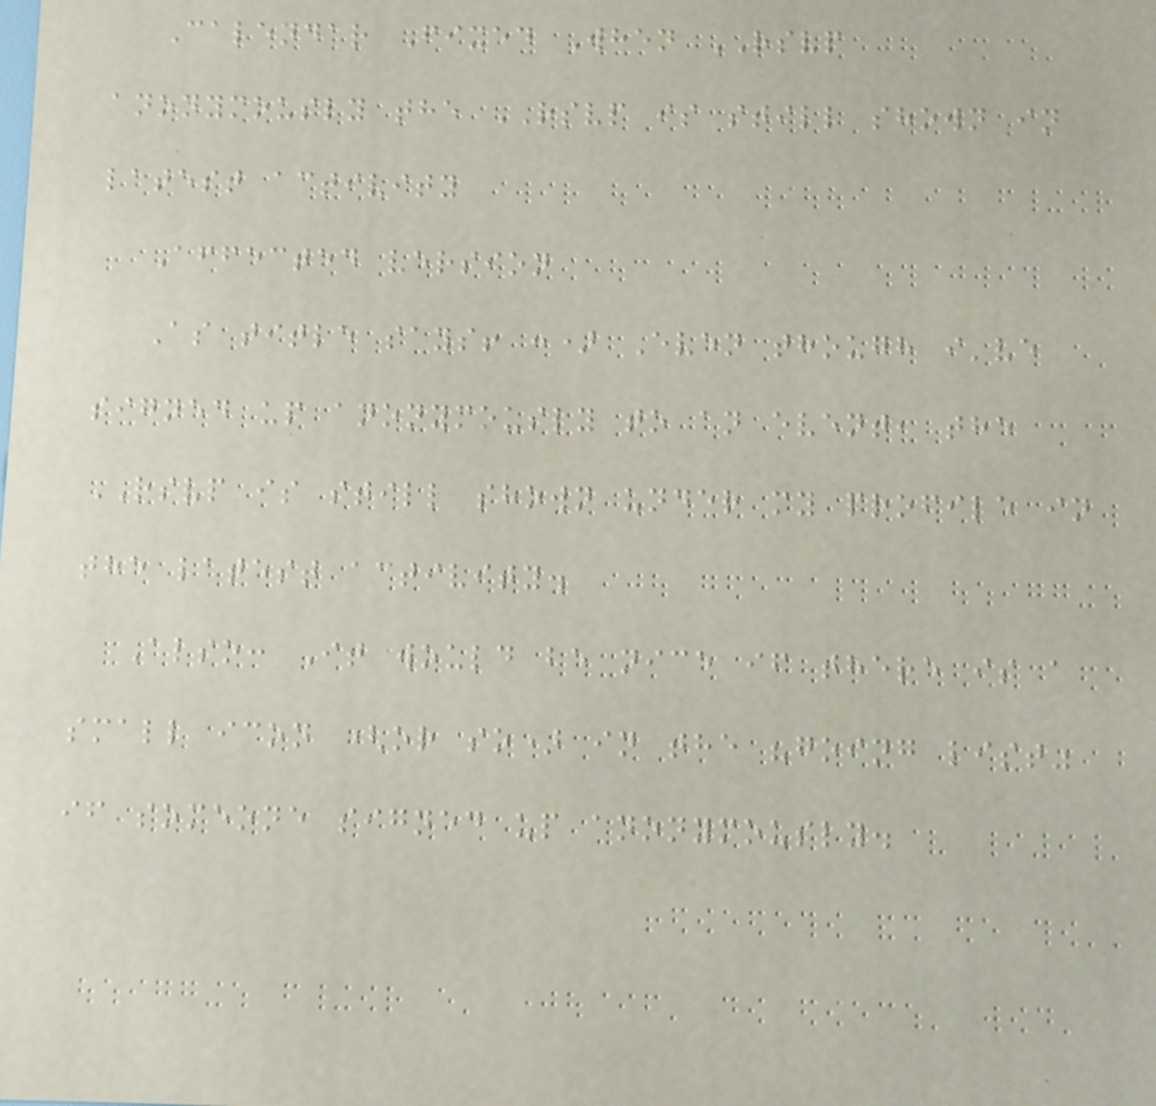Calendar Fixed When RSVP
anonymously the RSVP is still shown in
latest activity
Affected version
As title says! :) Even though i've
signed up anonymously to an event, the
RSVP is still shown under my profile in
the latest activity.
Also: It would be nice if there is a
small icon (or so) in the "going list"
if someone signed up anonymously.
